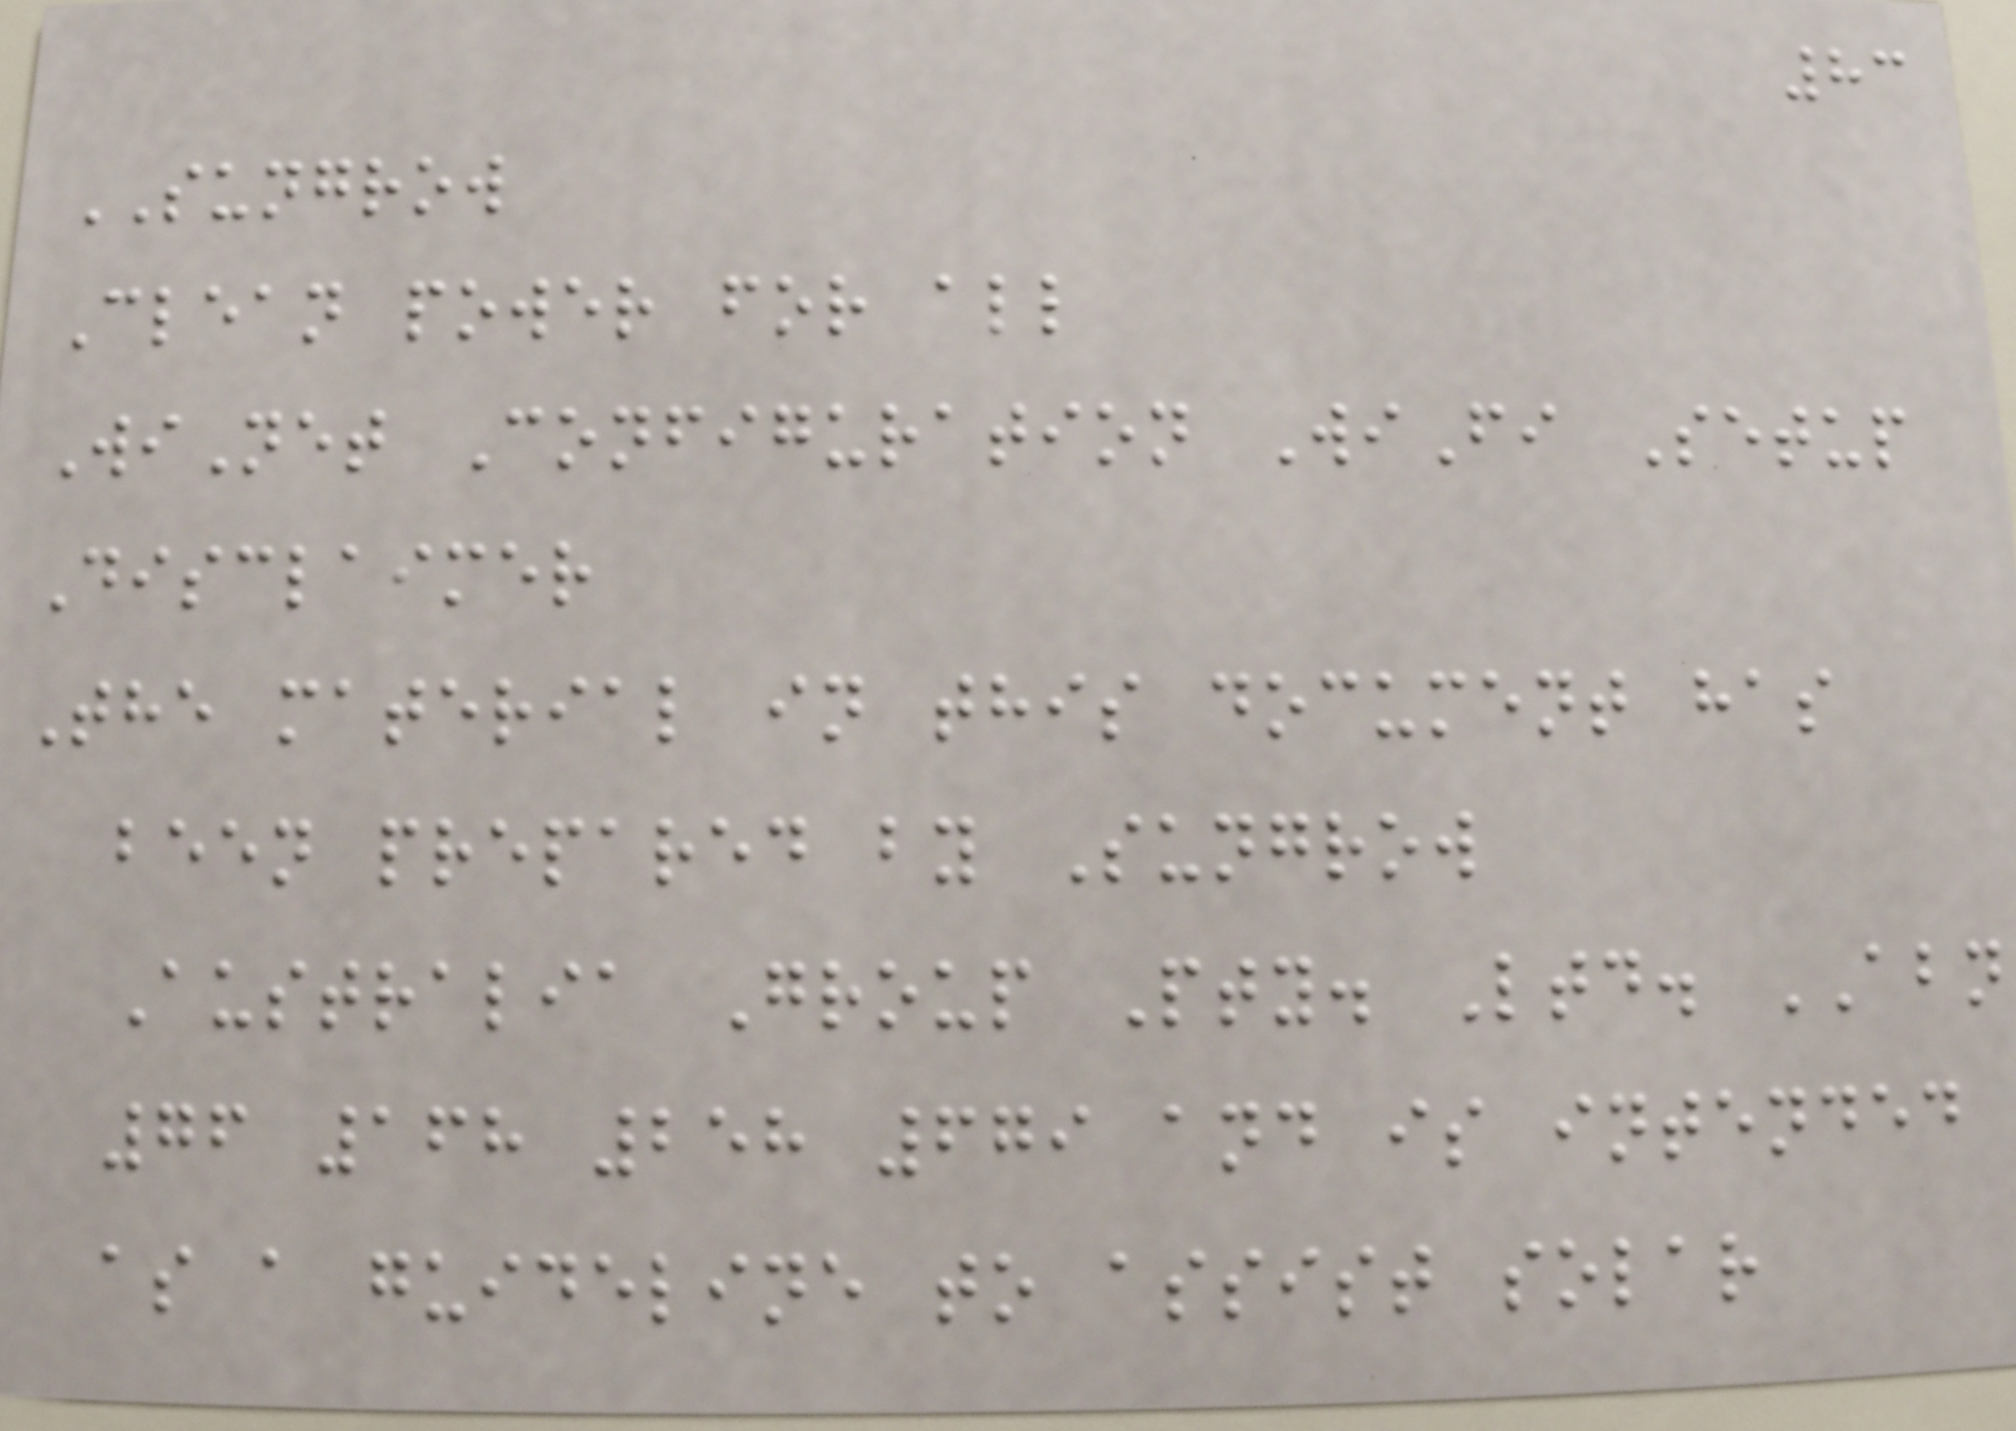83
SUNGROW
Clean power for all
WiNet Configuration WiFi Setup
Disclaimer
The material in this document has
been prepared by Sungrow
Australia Group Pty. Ltd. ABN
76 168 258 679 and is intended
as a guideline to assist solar
